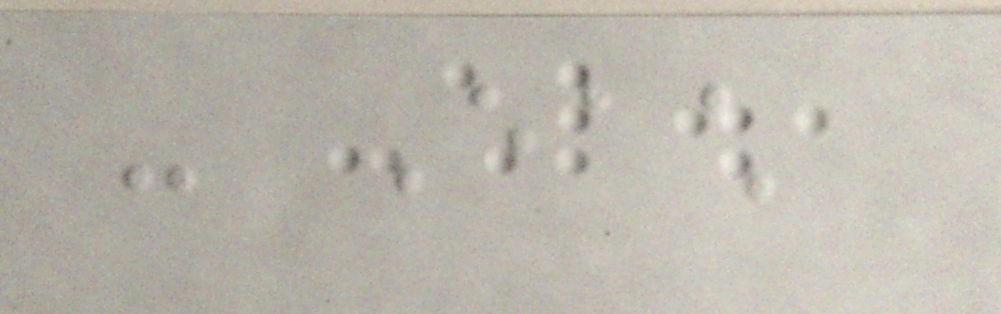- Each
